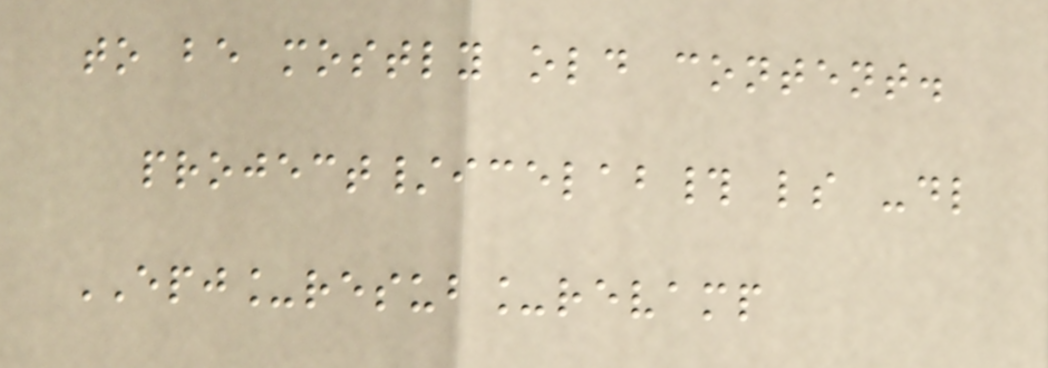to be mostly old content.
project/icelab# ls -dl
EPJ_resub_revamp
